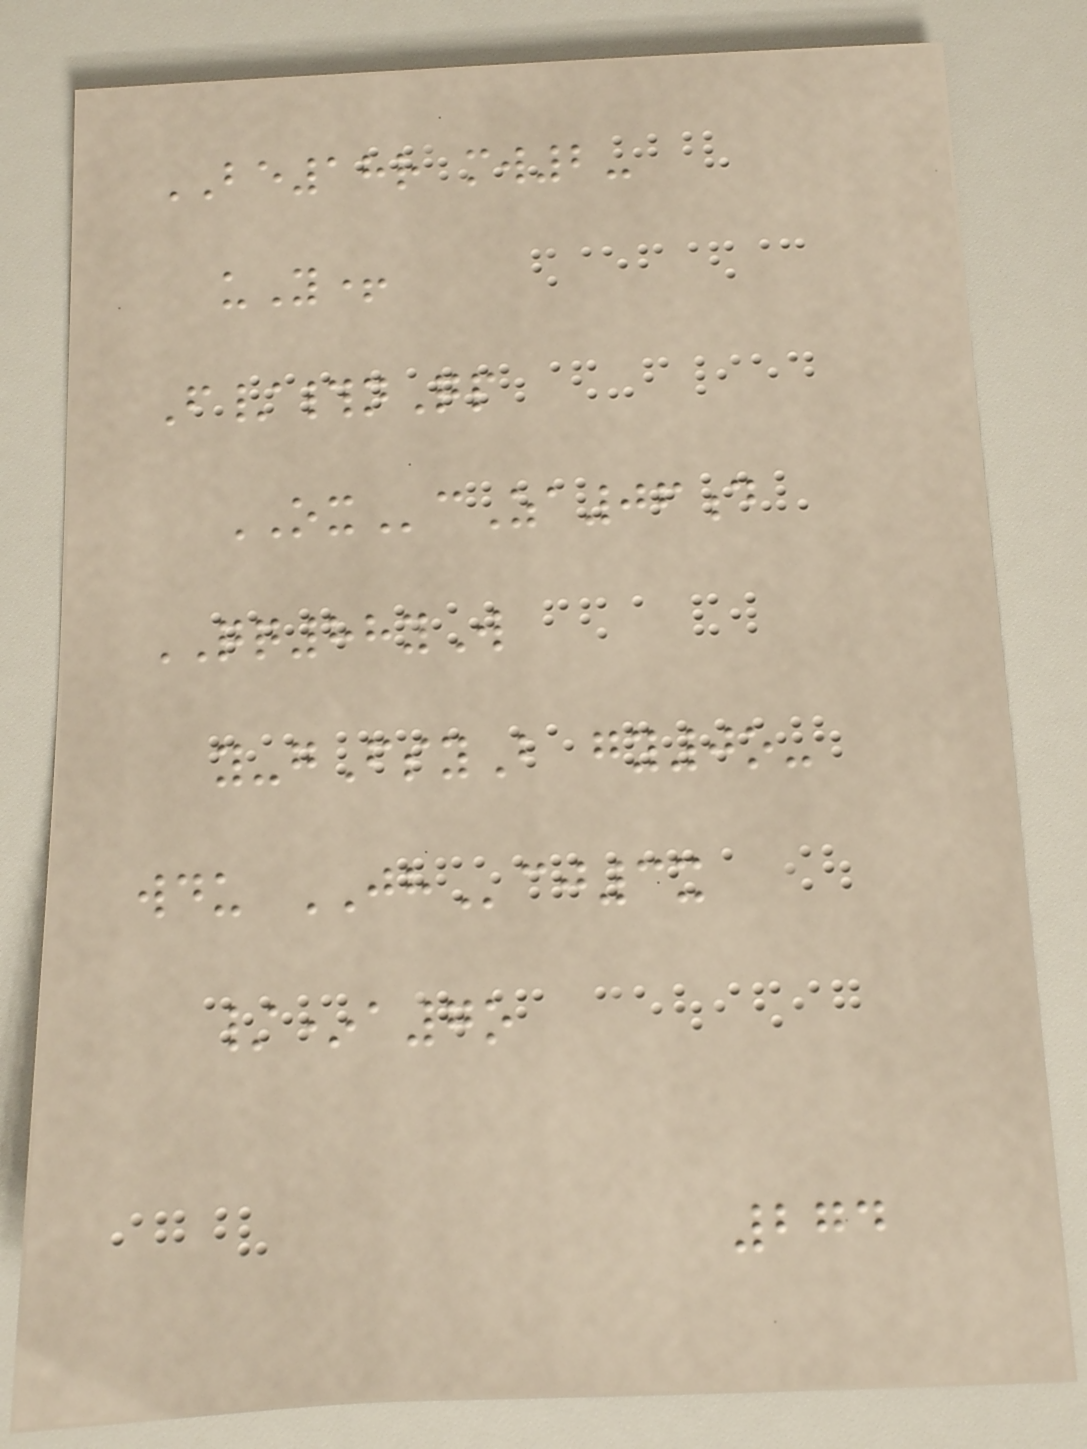BE18r mw2-
uY+
F/#nQp
OXcZa06d
QQ88yW
y-gFsyB gy0o-
wdu JHcj3x
/*a7o
274
